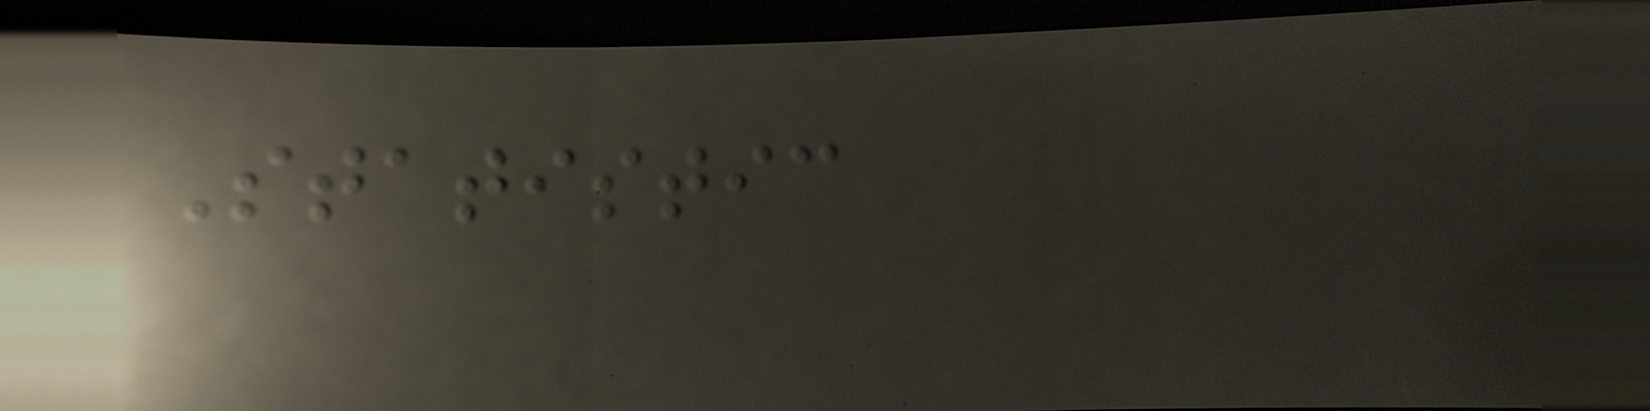Statistic
